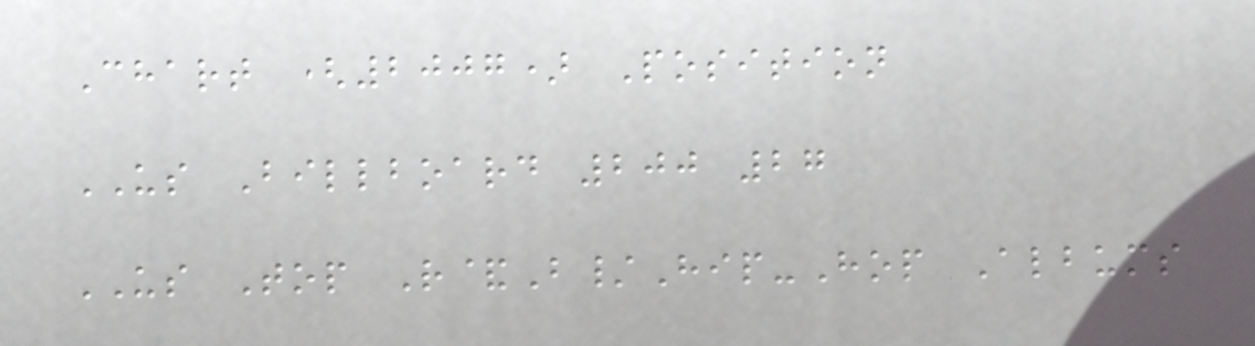Chart (2007) Position
US Billboard 200 27
US Top R&B/Hip-Hop Albums
